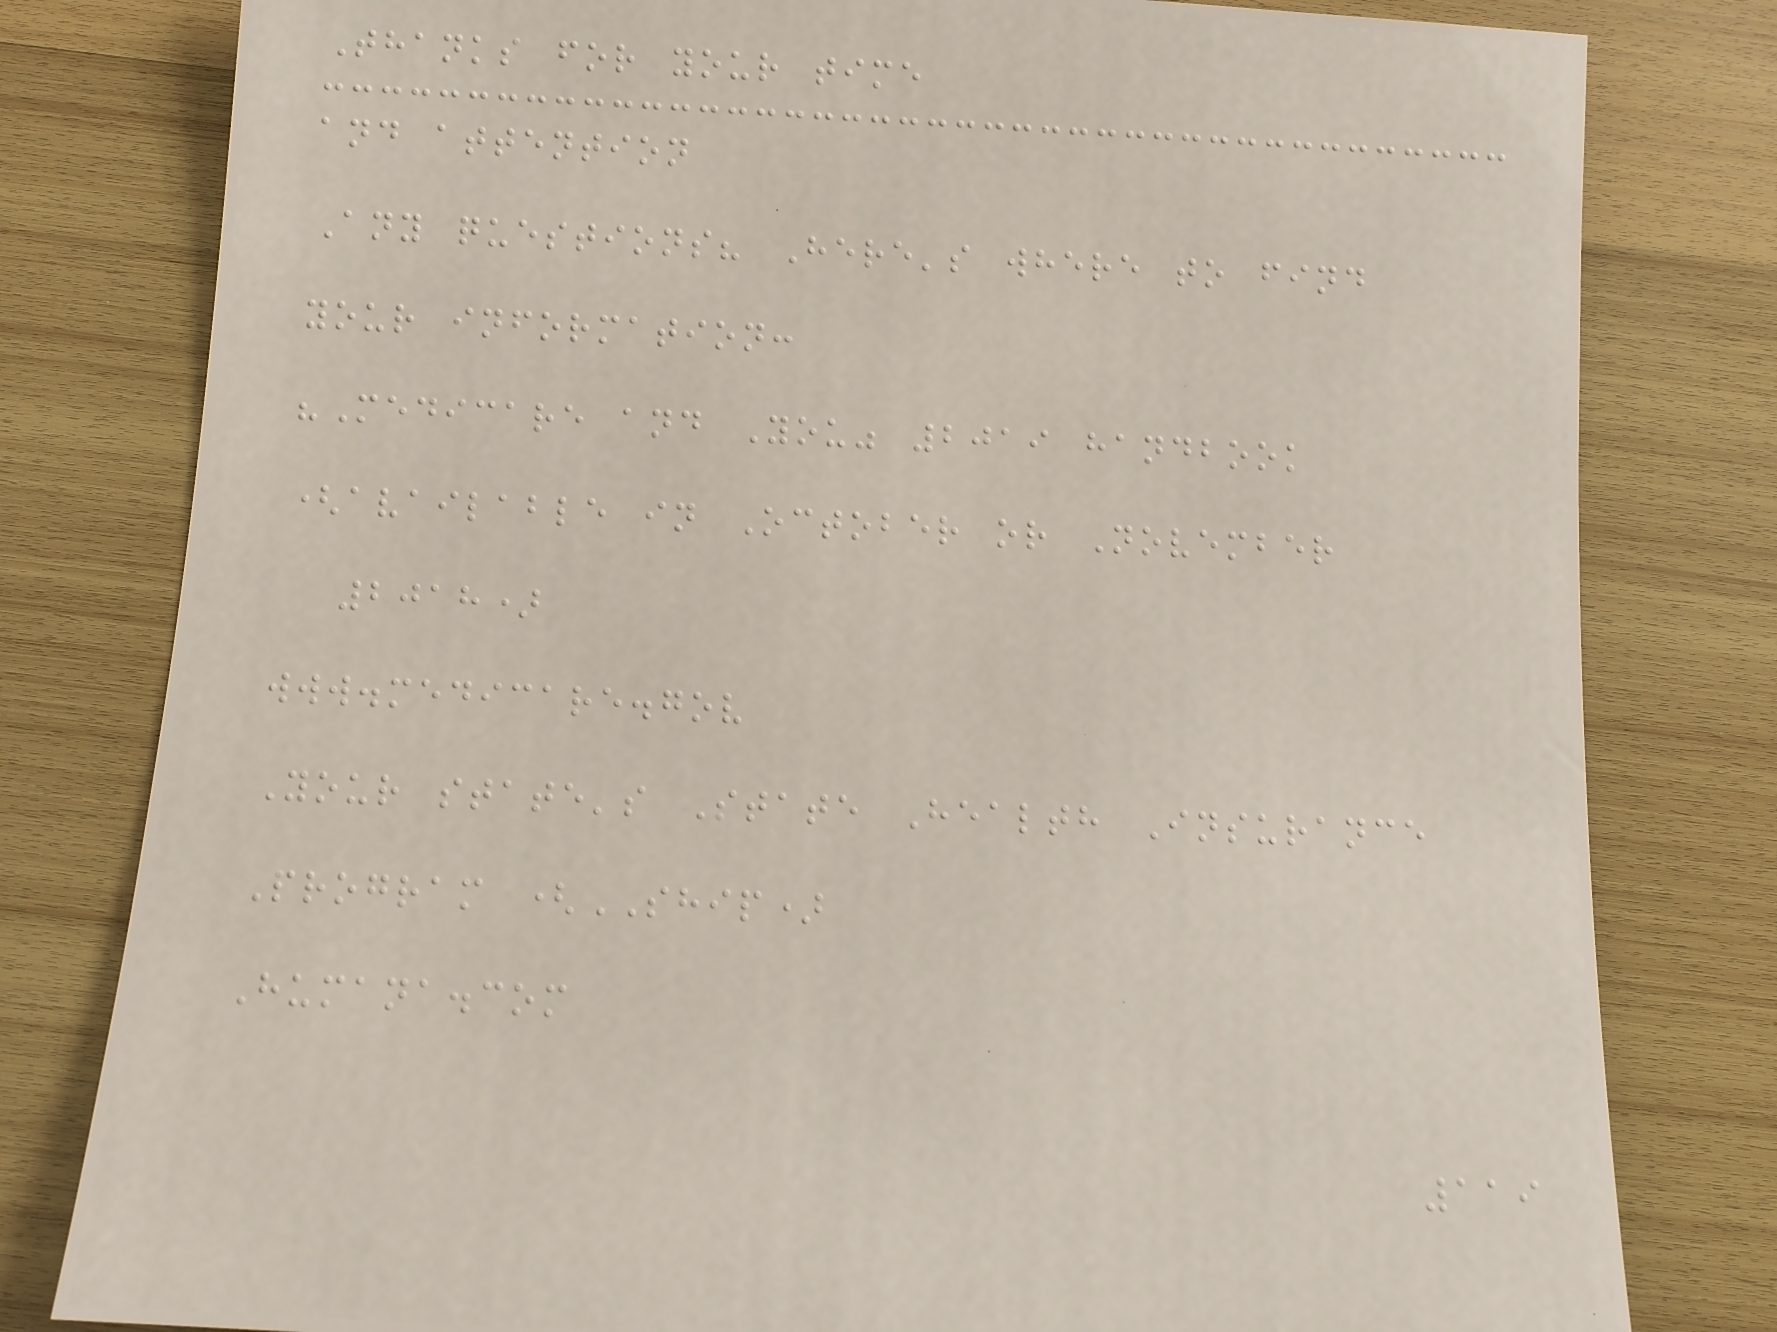Thanks for your time
and attention
Any questions? Here's where to find
your information:
"Medicare and You" 2019 handbook
(available in October or November
2018)
www.medicare.gov
Your state's State Health Insurance
Program (SHIP)
Humana.com
119
